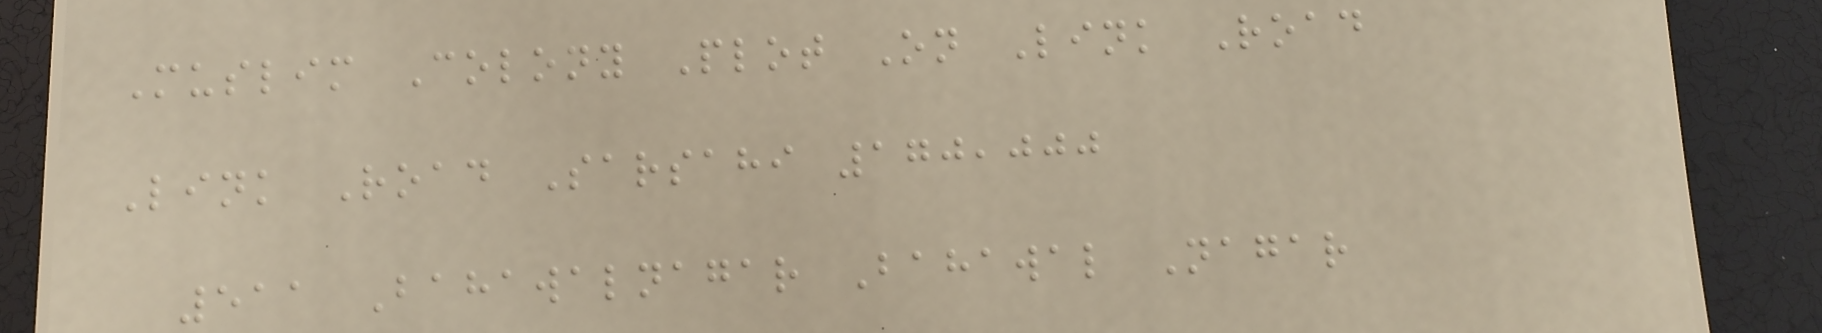Muslim Colony Plot On Link Road
Link Road Sarsahi 170,000
511 Bahawalnagar Bahawal Nagar
